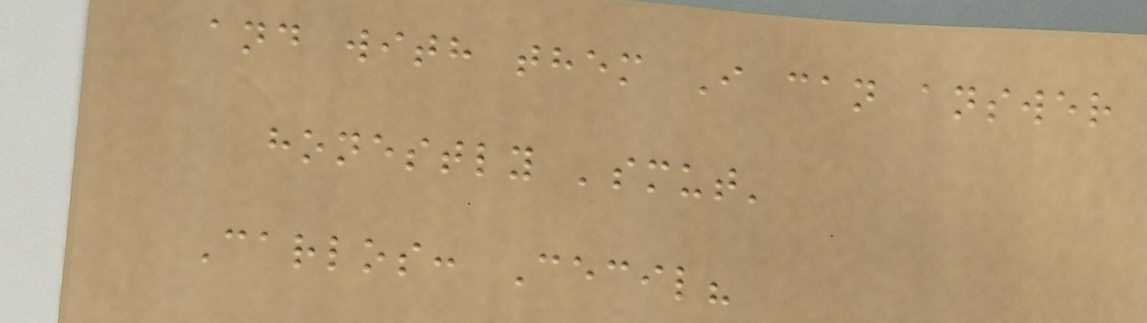and with them I can answer
honestly 'smut'
Carlos: Cecil?
